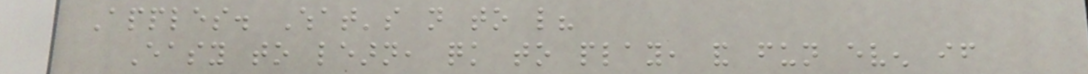Apples. What's not to like?
Easy to learn, quick to play, and fun even if
